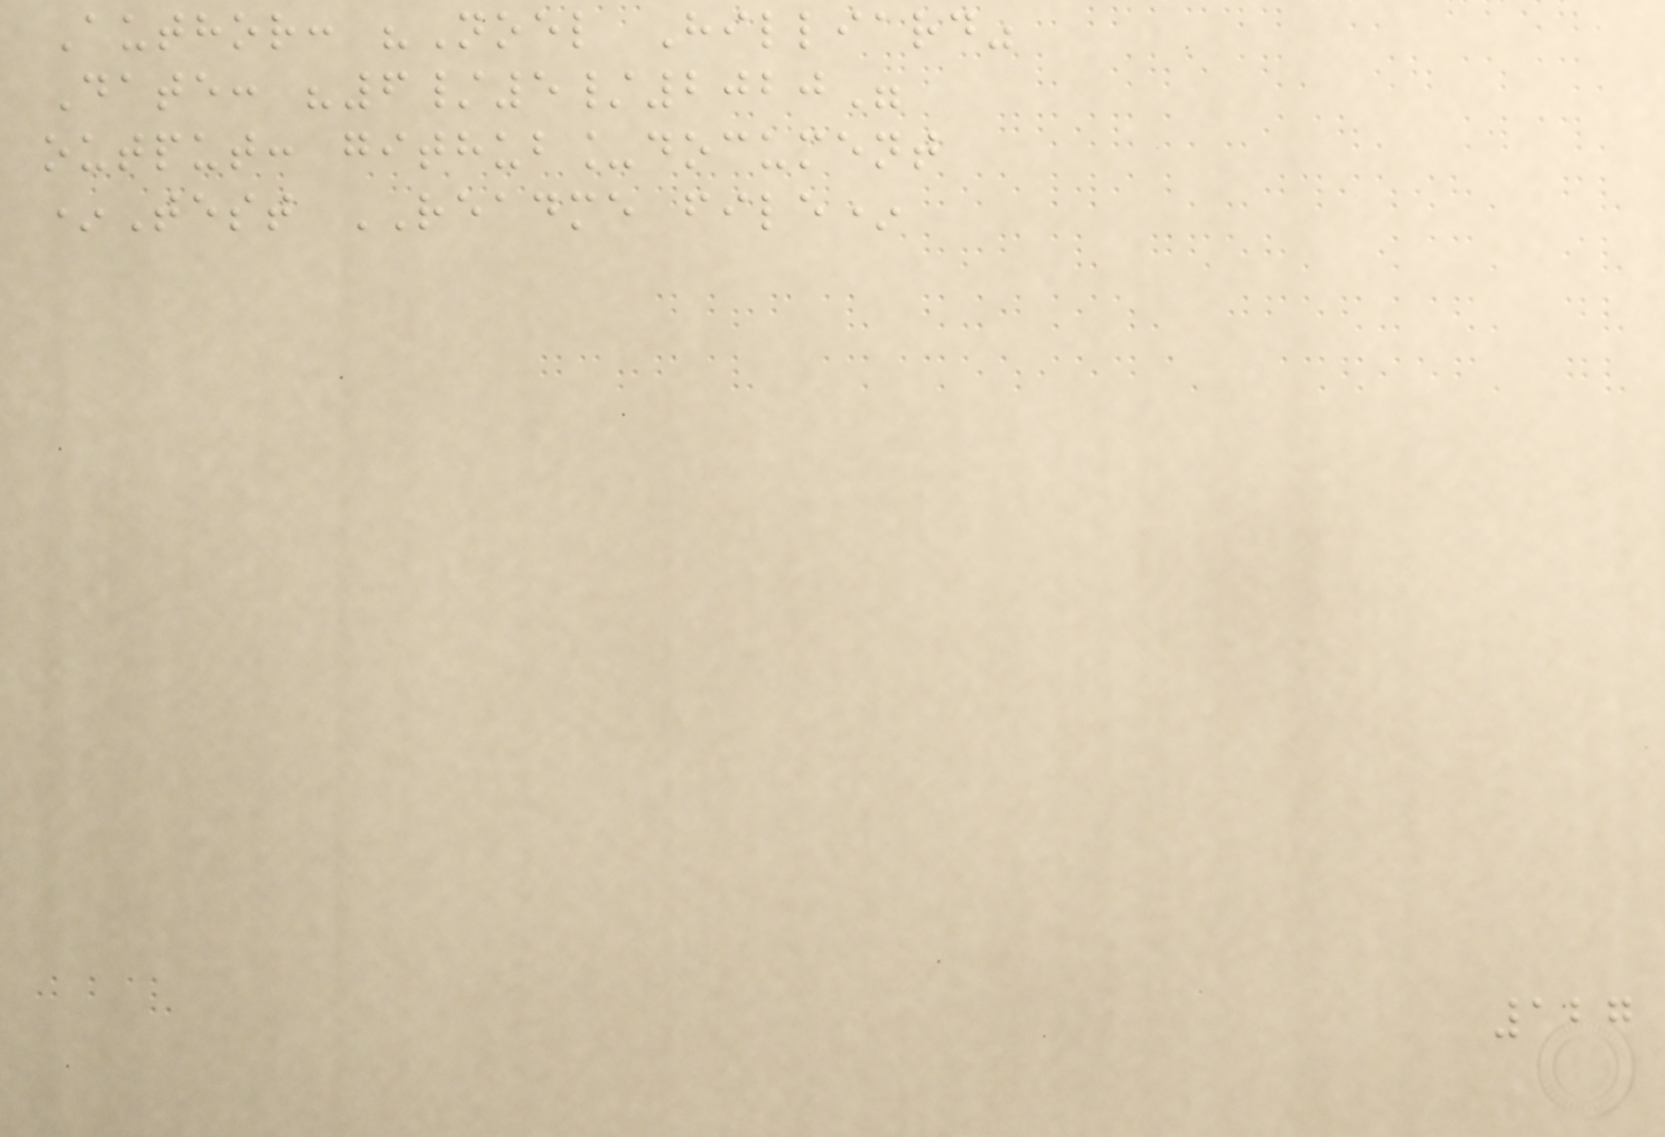Author: "Noel Hilliard"
Date: "6/5/2020"
output: github_document
*Test README file*
127
